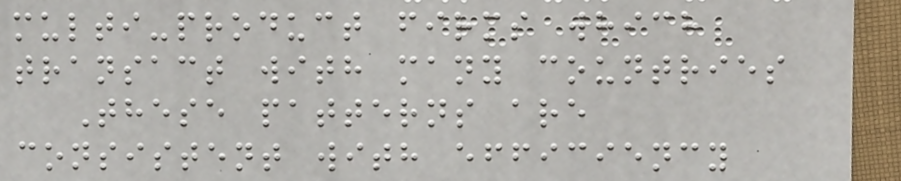multi-product firms which
transact with many countries
These patterns are
consistent with efficiency
